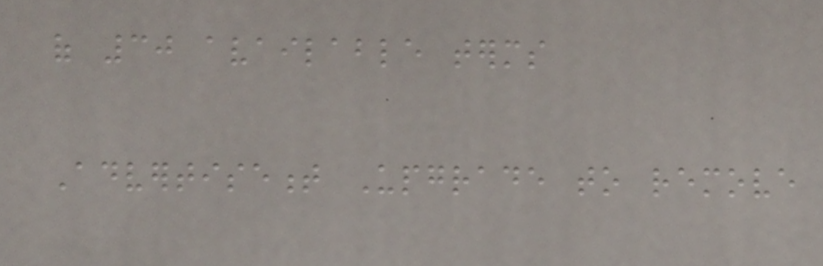of 30 available terms
Advertisement Upgrade to remove
